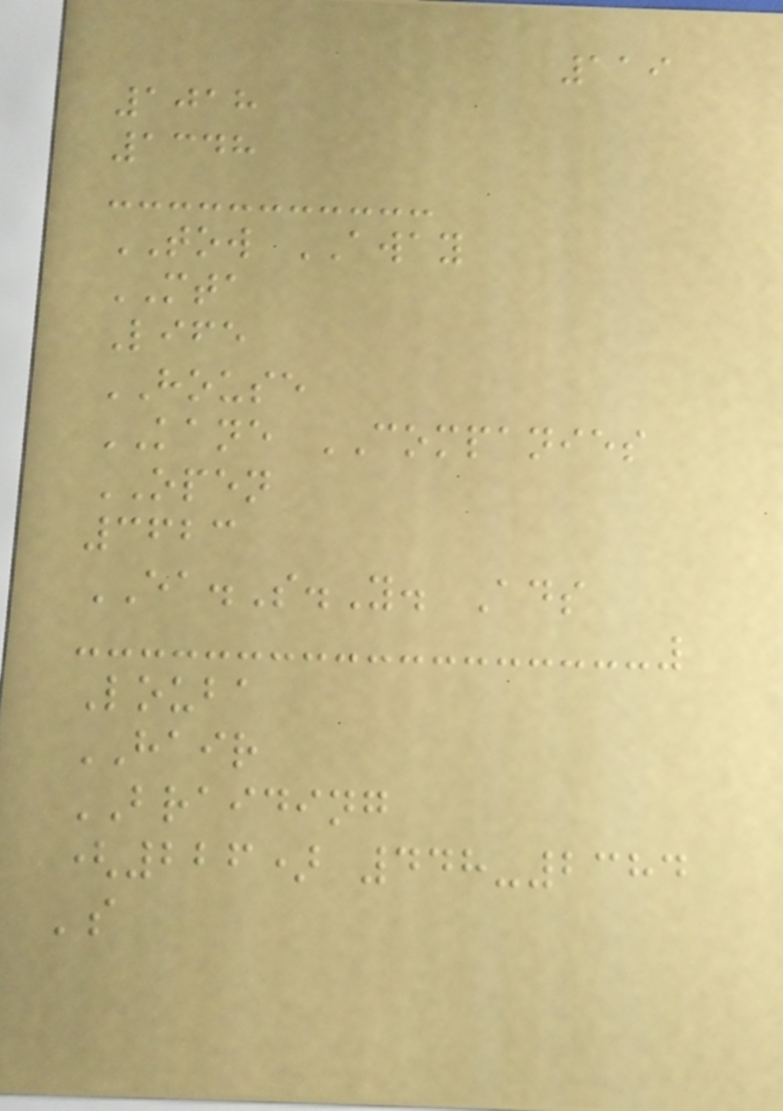119
1018
1348
TOW AWAY
MTA
Life
HOUSE
KANE COMPANIES
OPEN
3623
EA.S.Y. Ads
Louba
HAIR
BRAIDING
(226) 448-2384
's
